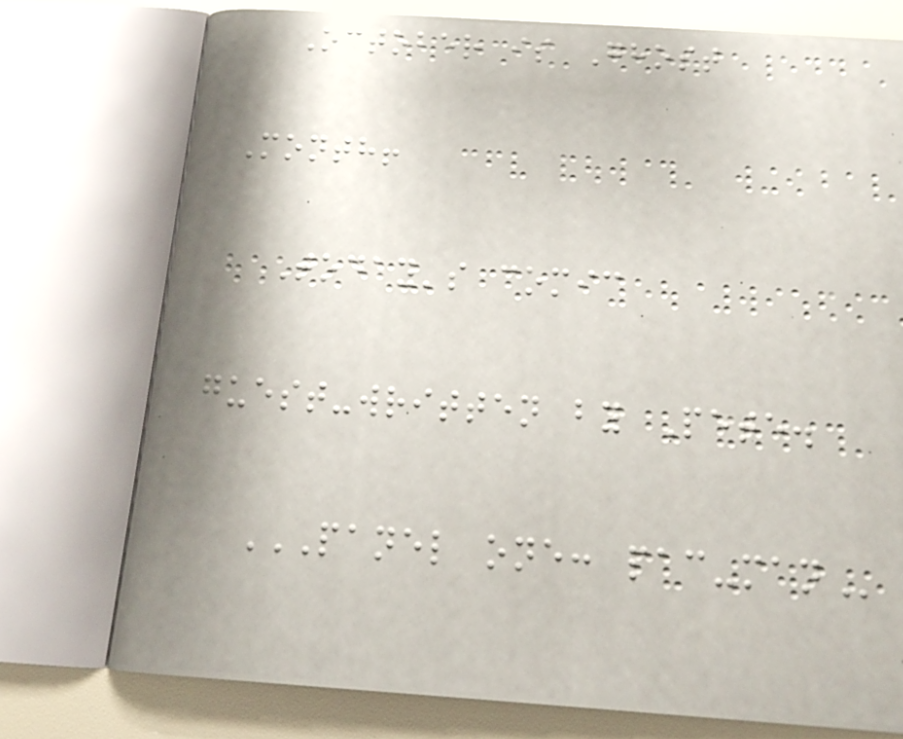October is Ghost
Month!
Today's comic
guest-written by Pete.
PANEL ONE: PAC-MAN
